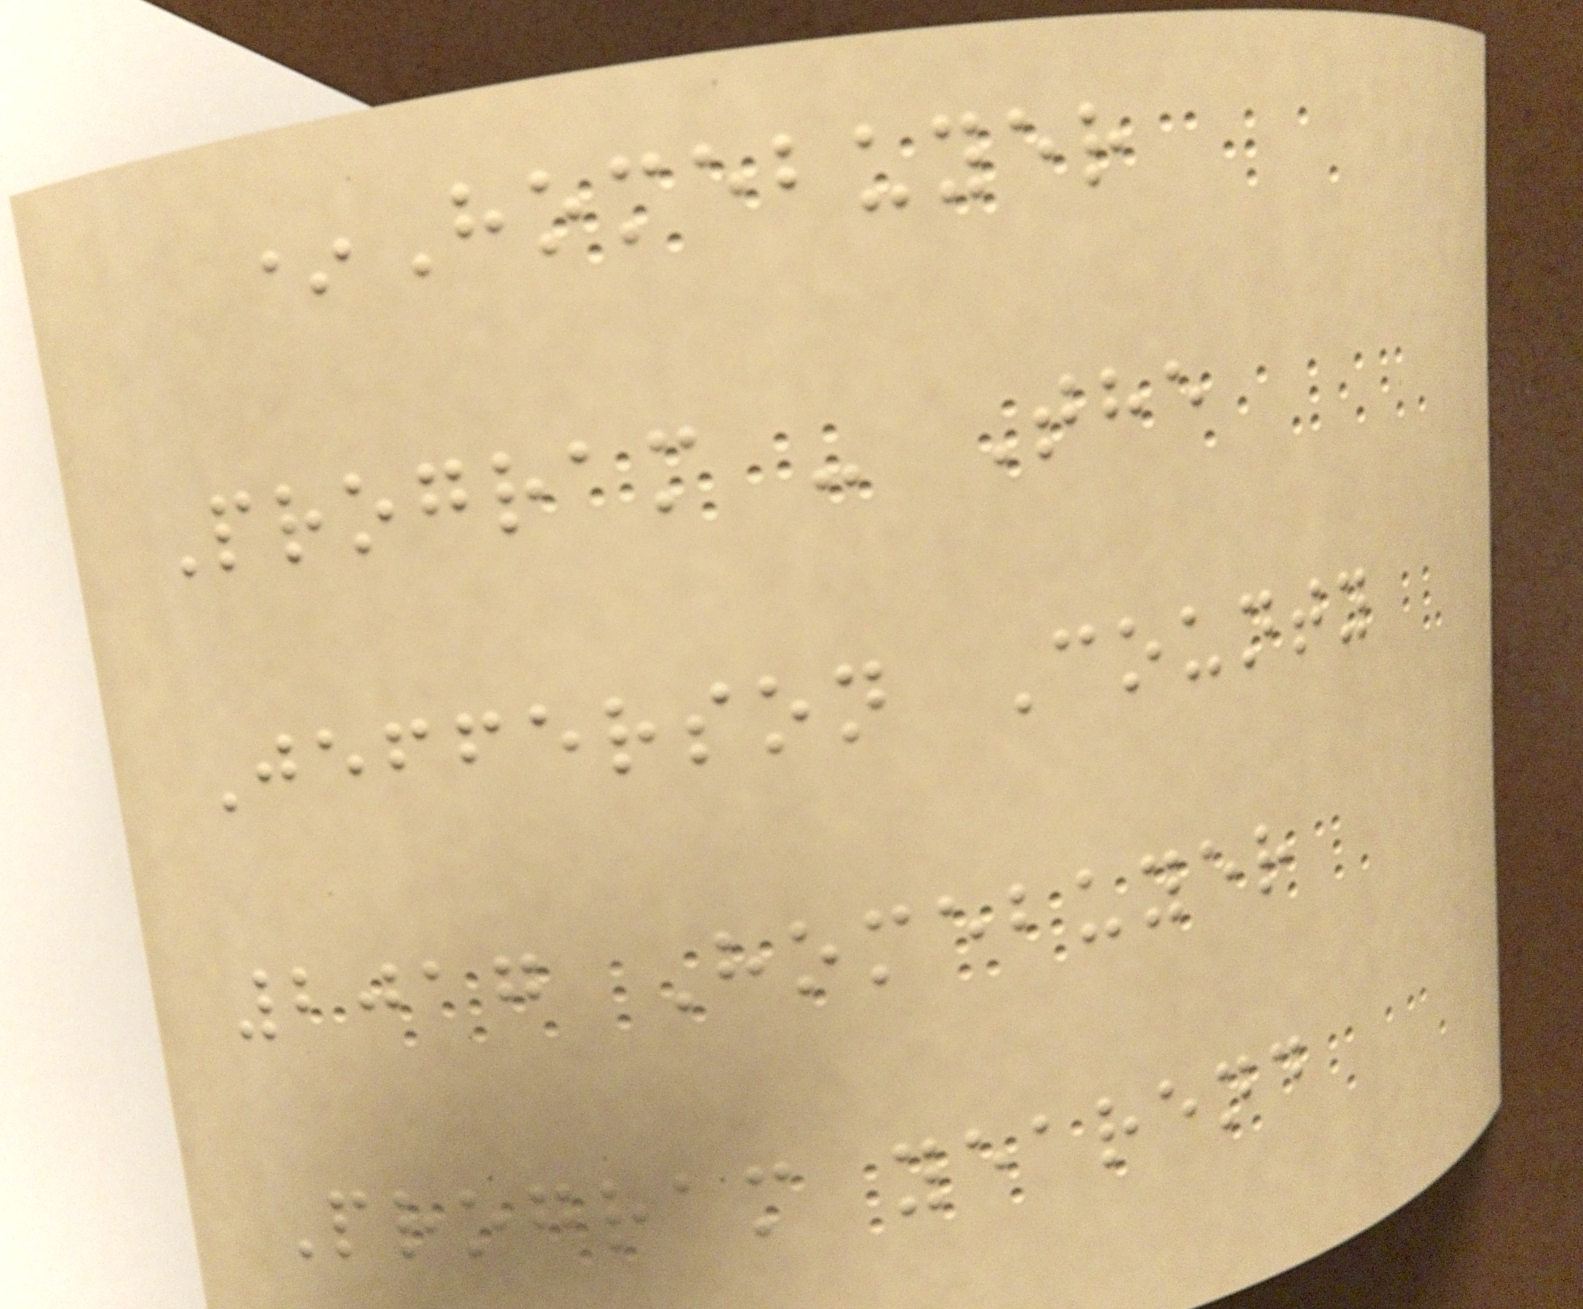*Homebuyer
Program - The
Jefferson County
2017 Homebuyer
Program yearend
